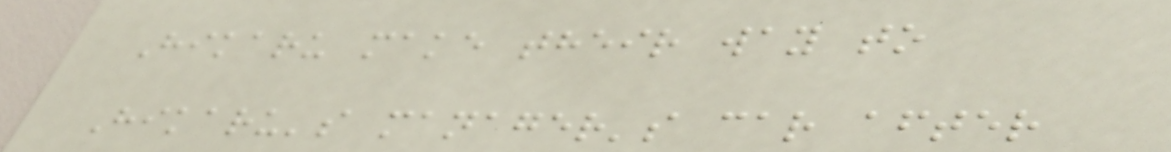Hikaru make their way to
Hikaru's manager's car after
